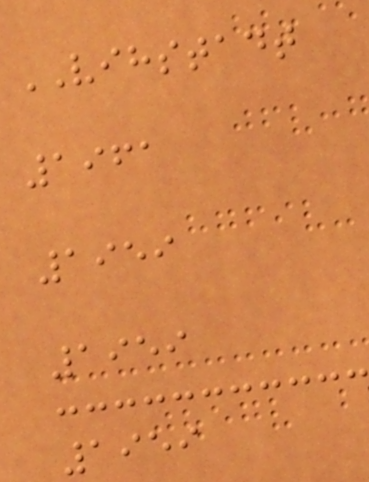VIHSTADT
1961
1959
1959
1959
